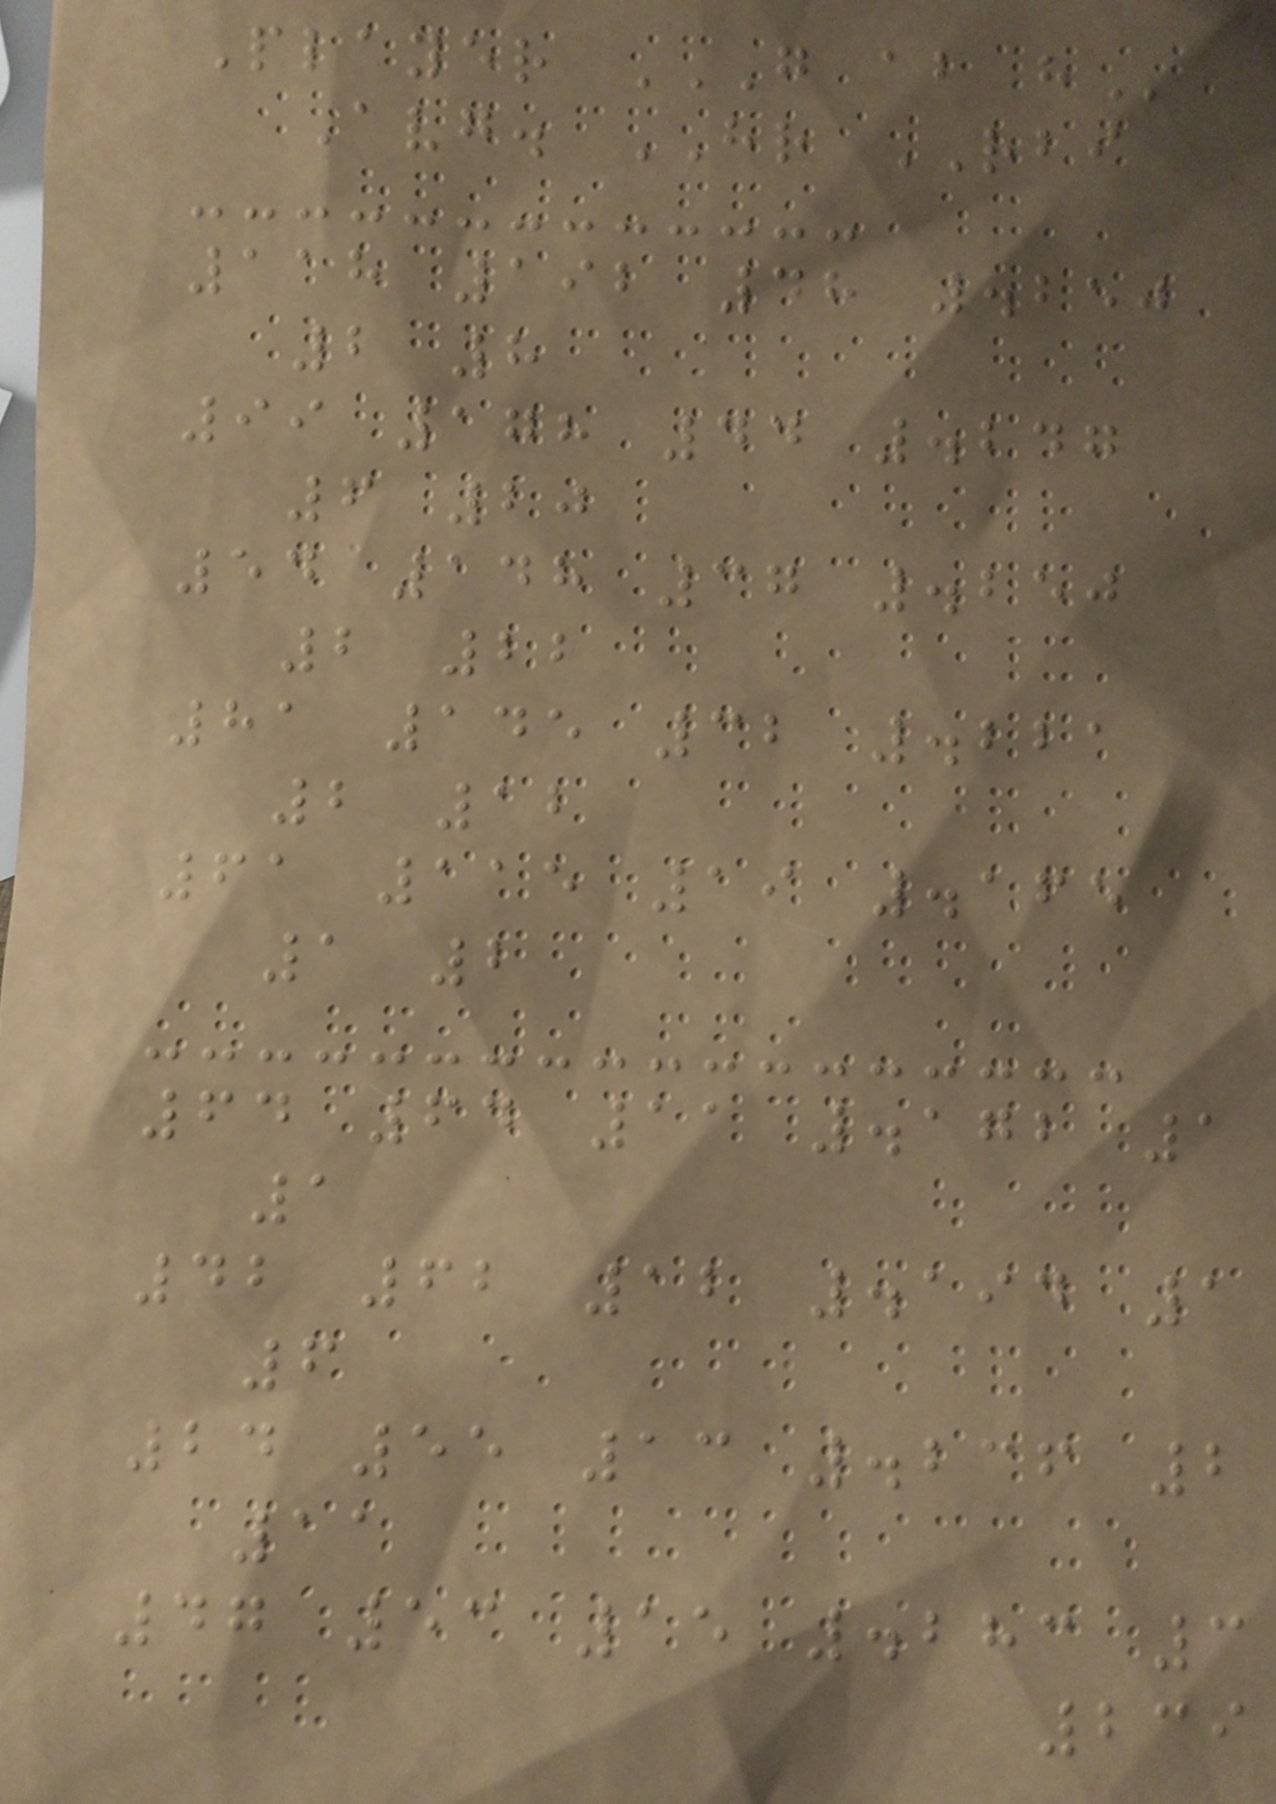Player G AB H
Avg. HR RBI
118 192 48 .250
2 8
99 178 44 .247
6 20
54 148 37 .250
2 22
81 145 32 .221
2 12
61 115 19 .165
1 2
64 64 11 .172 1
1
42 62 12 .194 1
6
24 55 13 .236 2
11
47 53 15 .283 3
239
